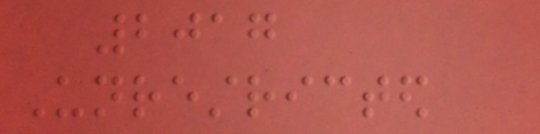2017
Unrestricted
